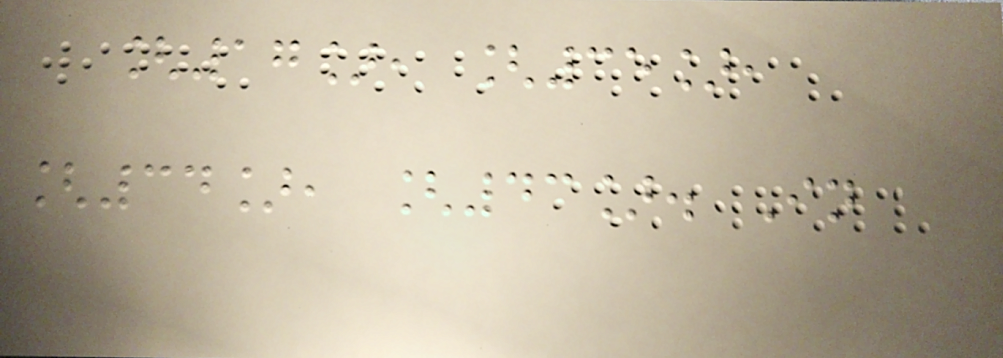[17], [35],
[34], [43]. In
